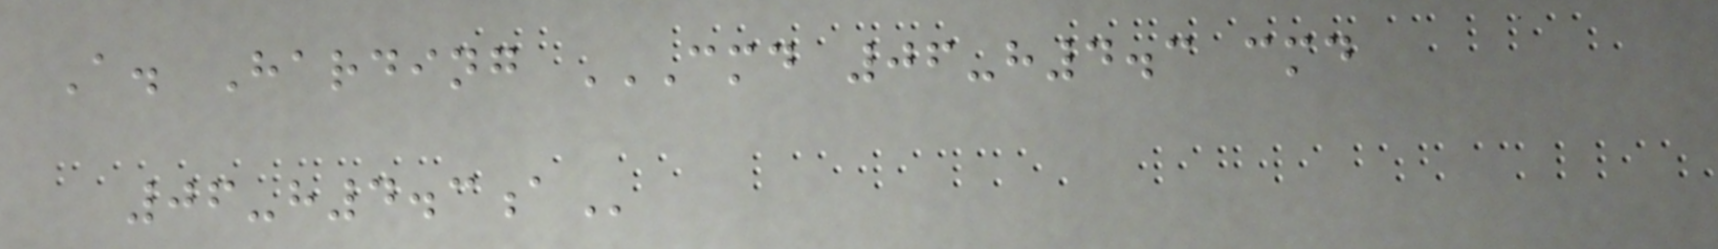A. Harding CMD 06-H4.3 CMD
06-H4.3A
